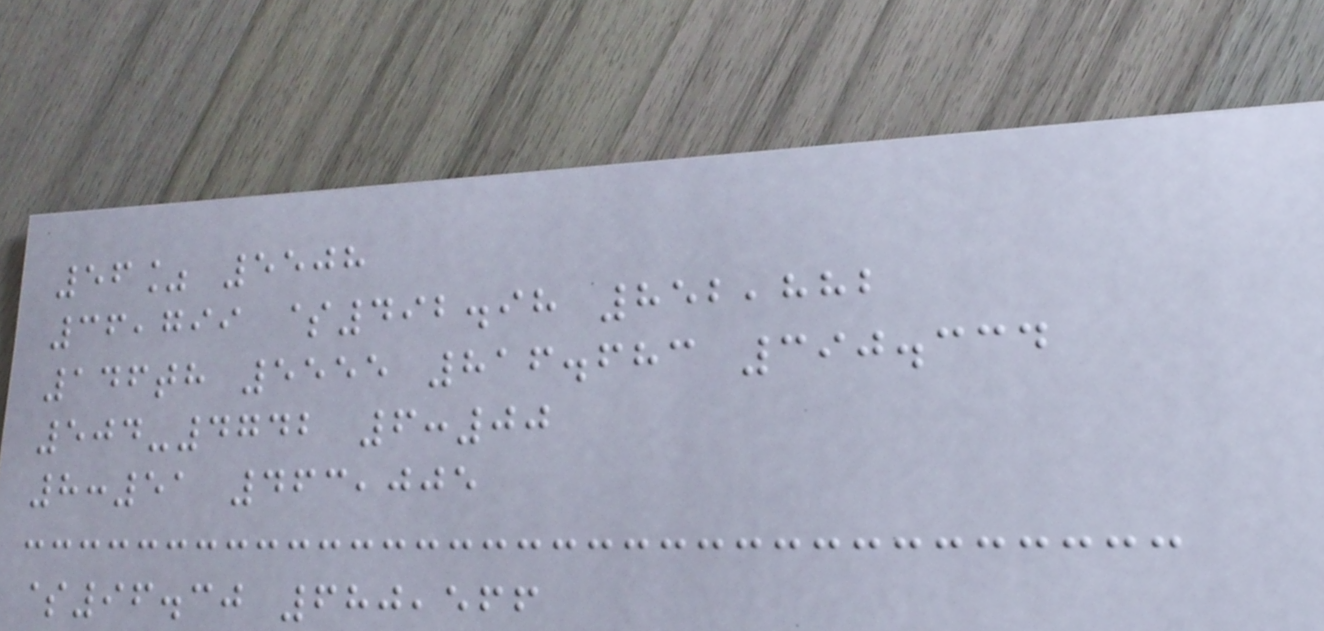56% 5508
36,799 $492.98 852,882
146th 5555 816.683 390.334
504-4742 6:00
8:51 463,005
$96.30 680,566
